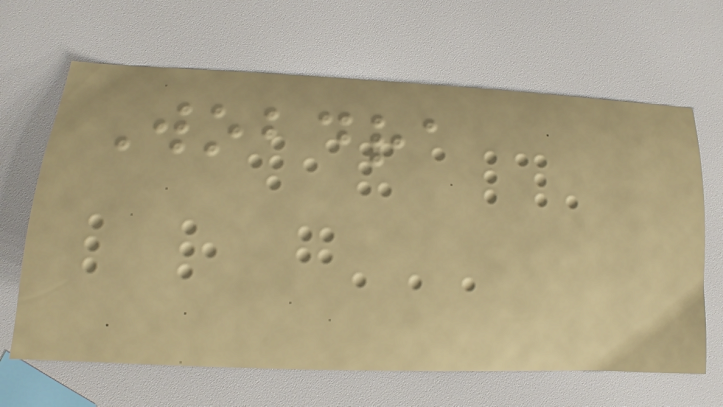Wobdra
